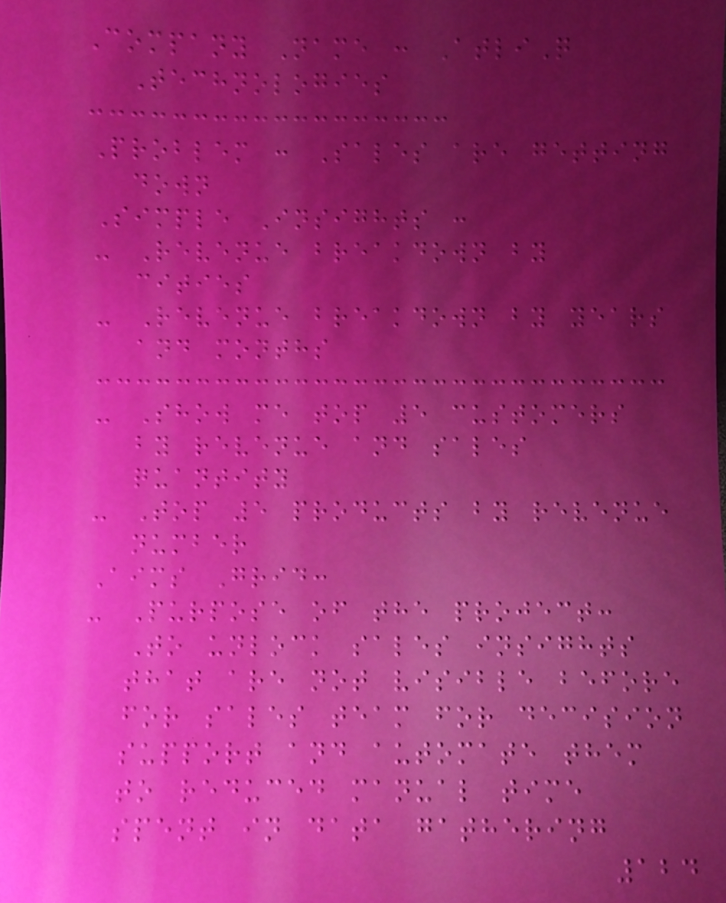Company Name : AtliQ
Technologies
Problem : Sales are getting
down
Simple Insights :
- Revenue breakdown by
cities
- Revenue breakdown by years
and months
- Show me top 5 customers
by revenue and sales
quantity
- Top 5 products by revenue
number
Aims Grid:
- Purpose of the project:
To unlock sales insights
that are not visible before
for sales team for decision
support and automate them
to reduced manual time
spent in data gathering
124
